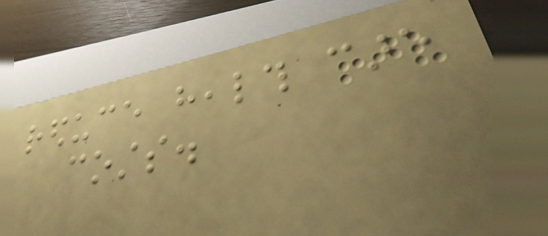reduce health care
costs.
